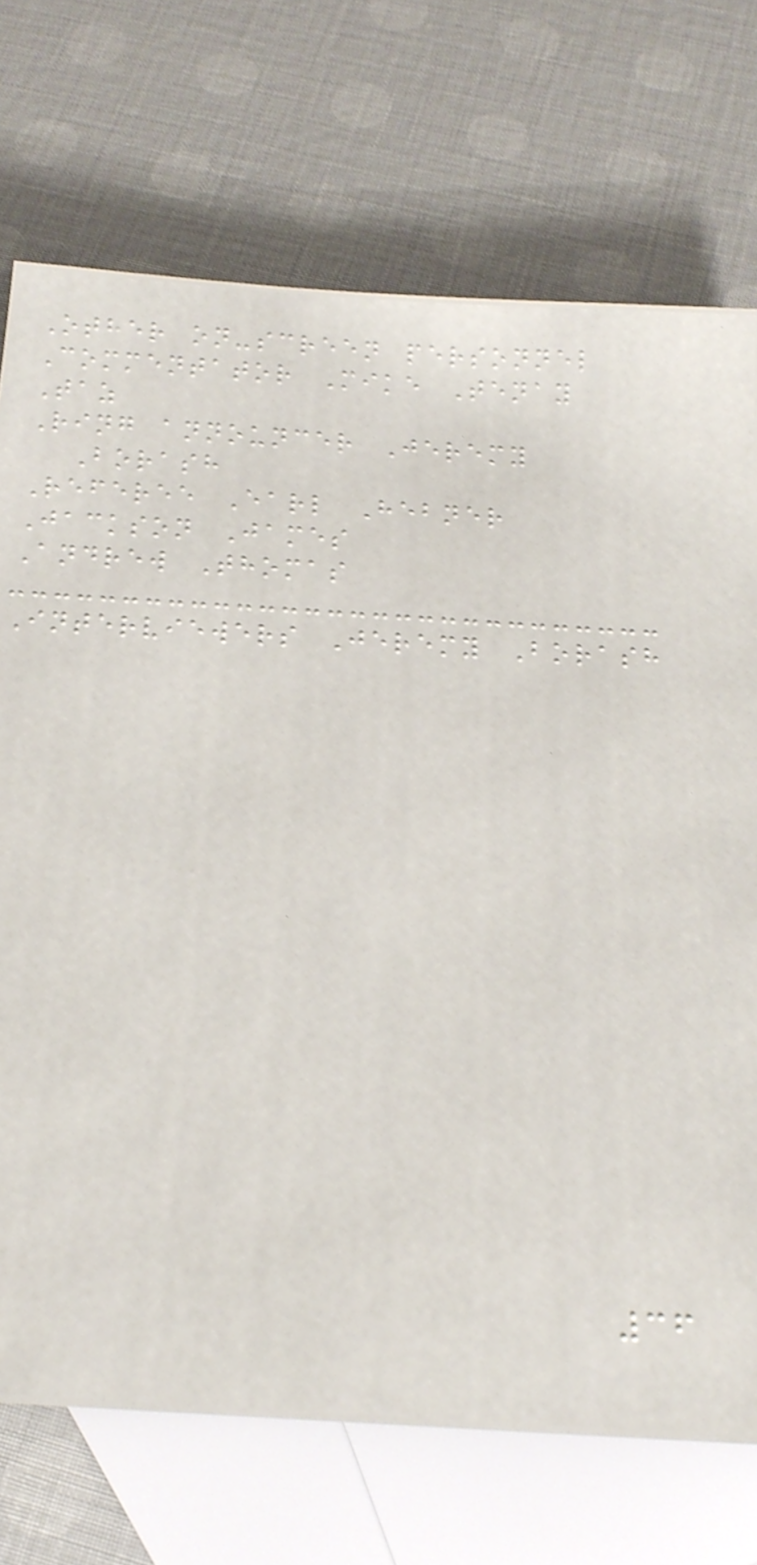Other on-screen personnel
Commentator Mike Tenay
Taz
Ring announcer Jeremy
Borash
Referee Earl Hebner
Jackson James
Andrew Thomas
Interviewers Jeremy Borash
36
